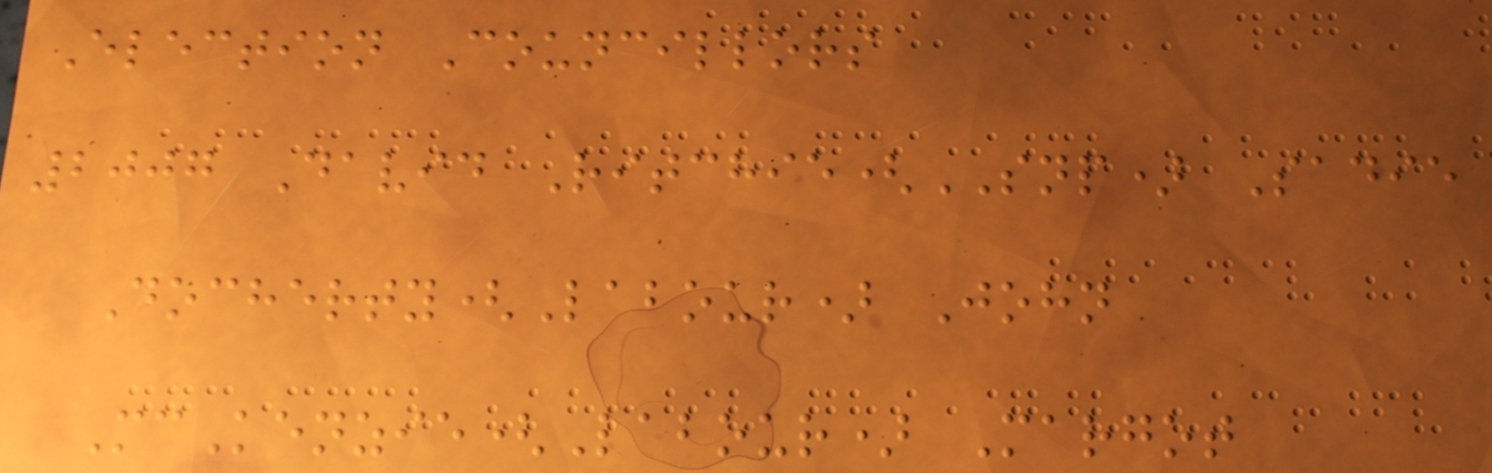Election Councillors
2007 David Ritchie(SNP) Sadie
Docherty(Labour) John
McKenzie(Labour) Margot
